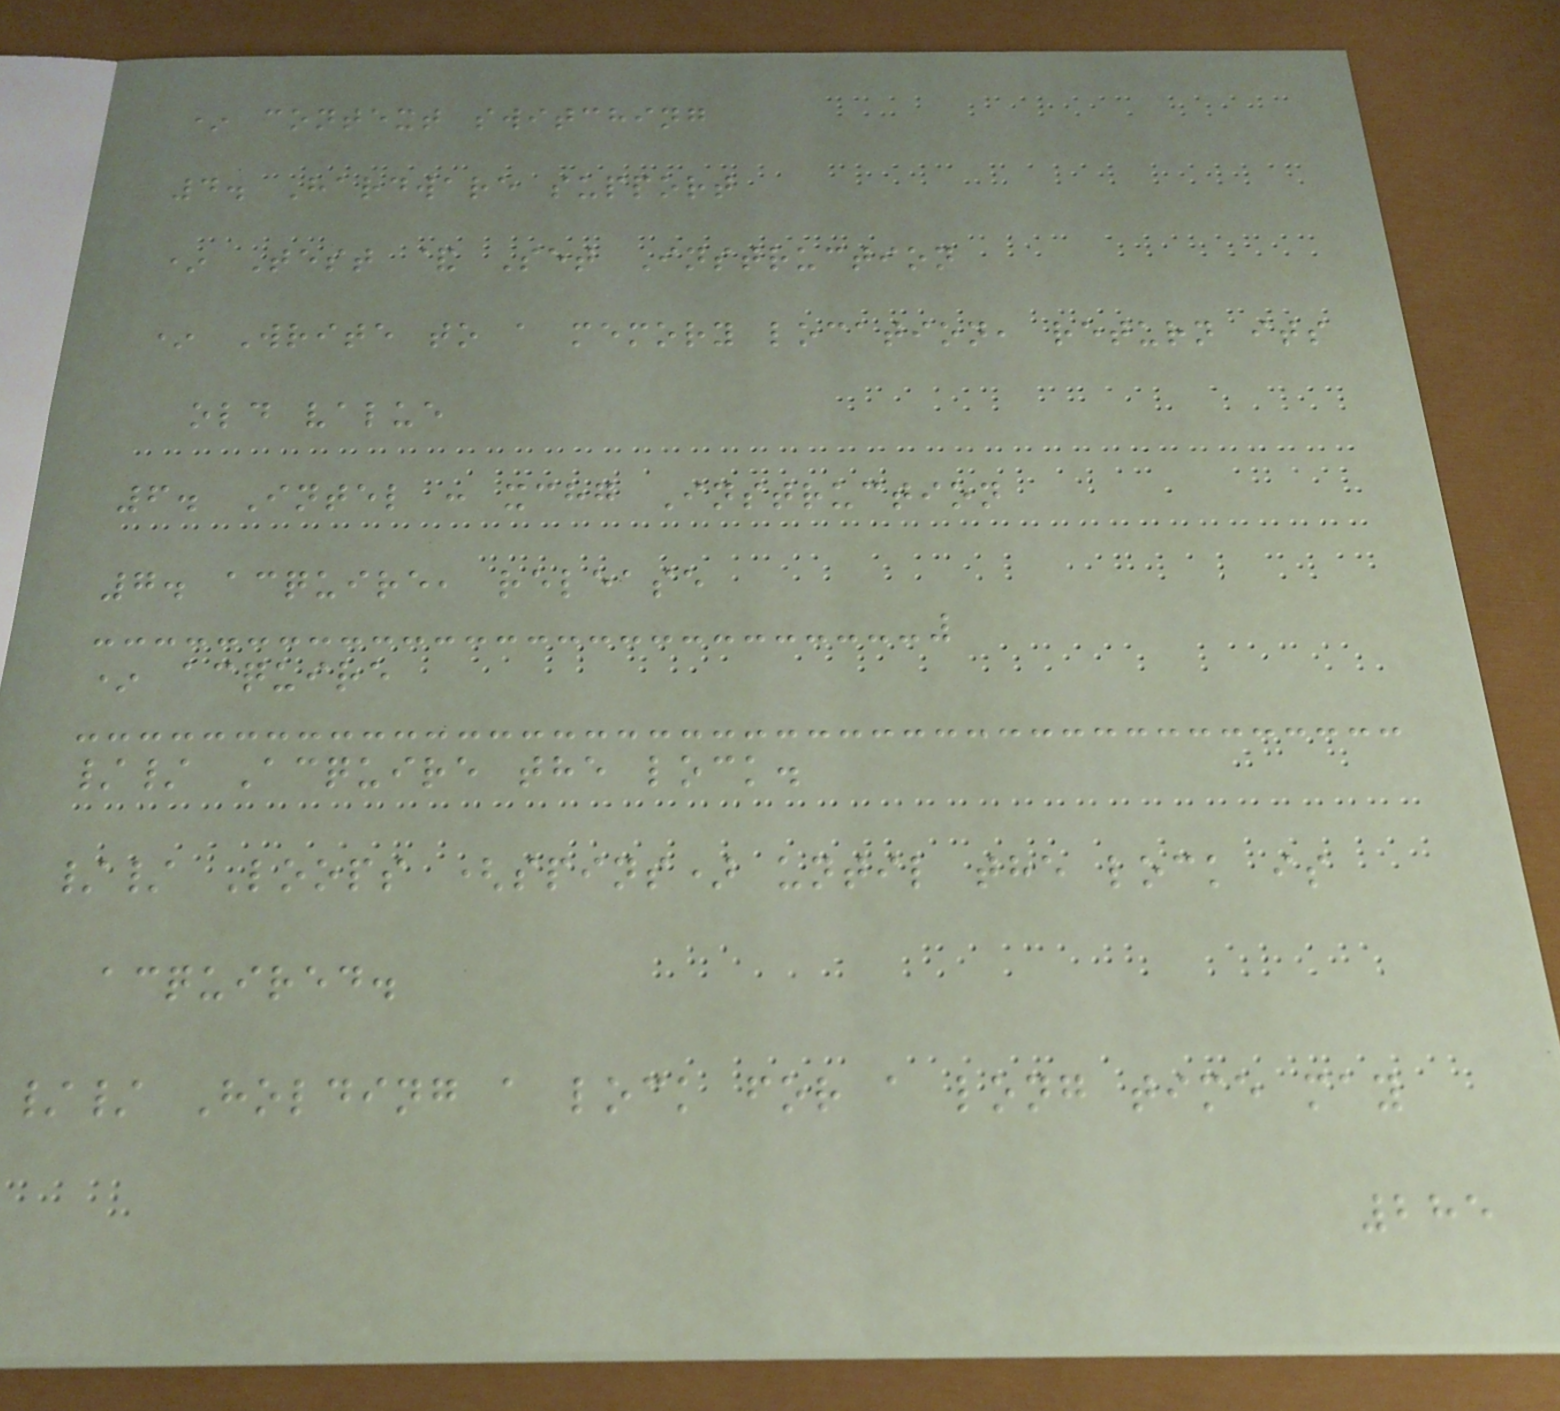* context switching
4. Hardware support
* Test & Set Instruction
* Write to a memory location, return its
old value
6. Intel : xchg Instruction
7. acquire, release
* acquire
// Acquire the lock.
// Loops (spins) until the lock is
acquired.
// Holding a lock for a long time may
285
